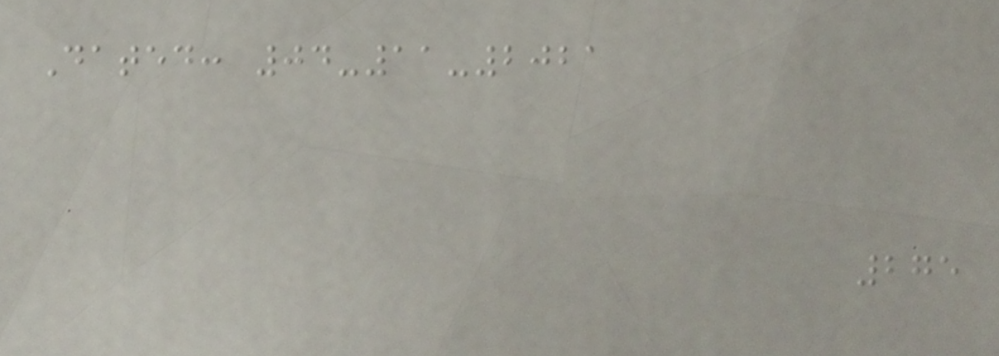Dated: 04-11-2021
275
